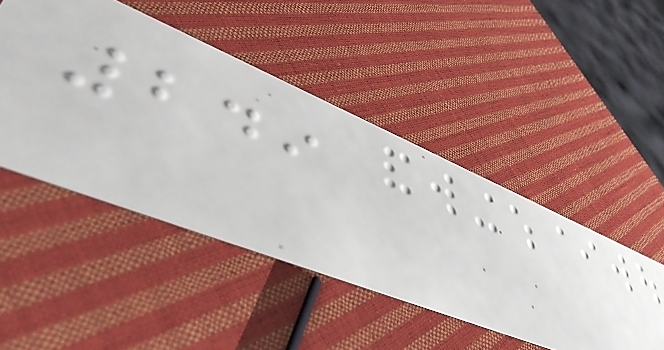249
